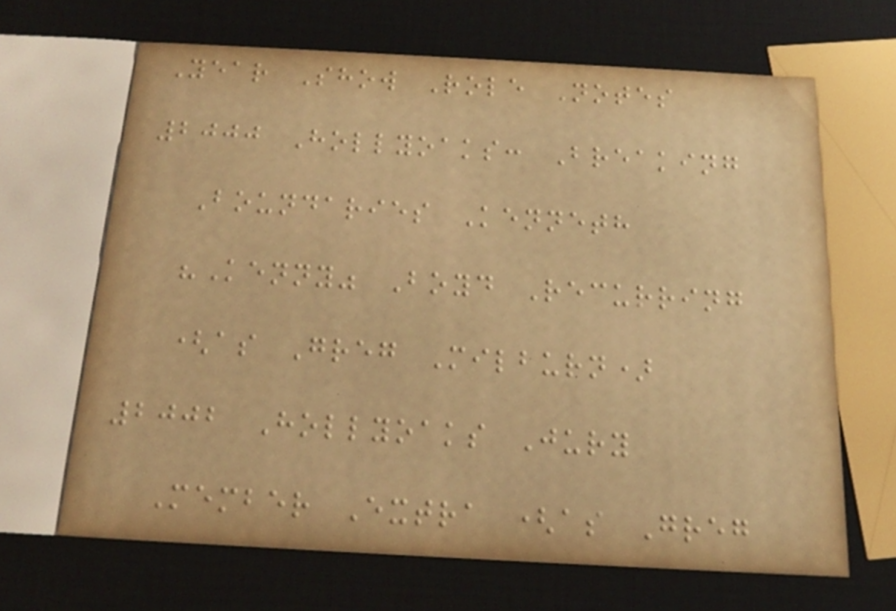Year Show Role Notes
2000 Hollyoaks: Breaking
Boundaries Kenneth
"Kenny" Boyd Recurring
(as Greg Milburn)
2002 Hollyoaks Jury
Member Extra (as Greg
